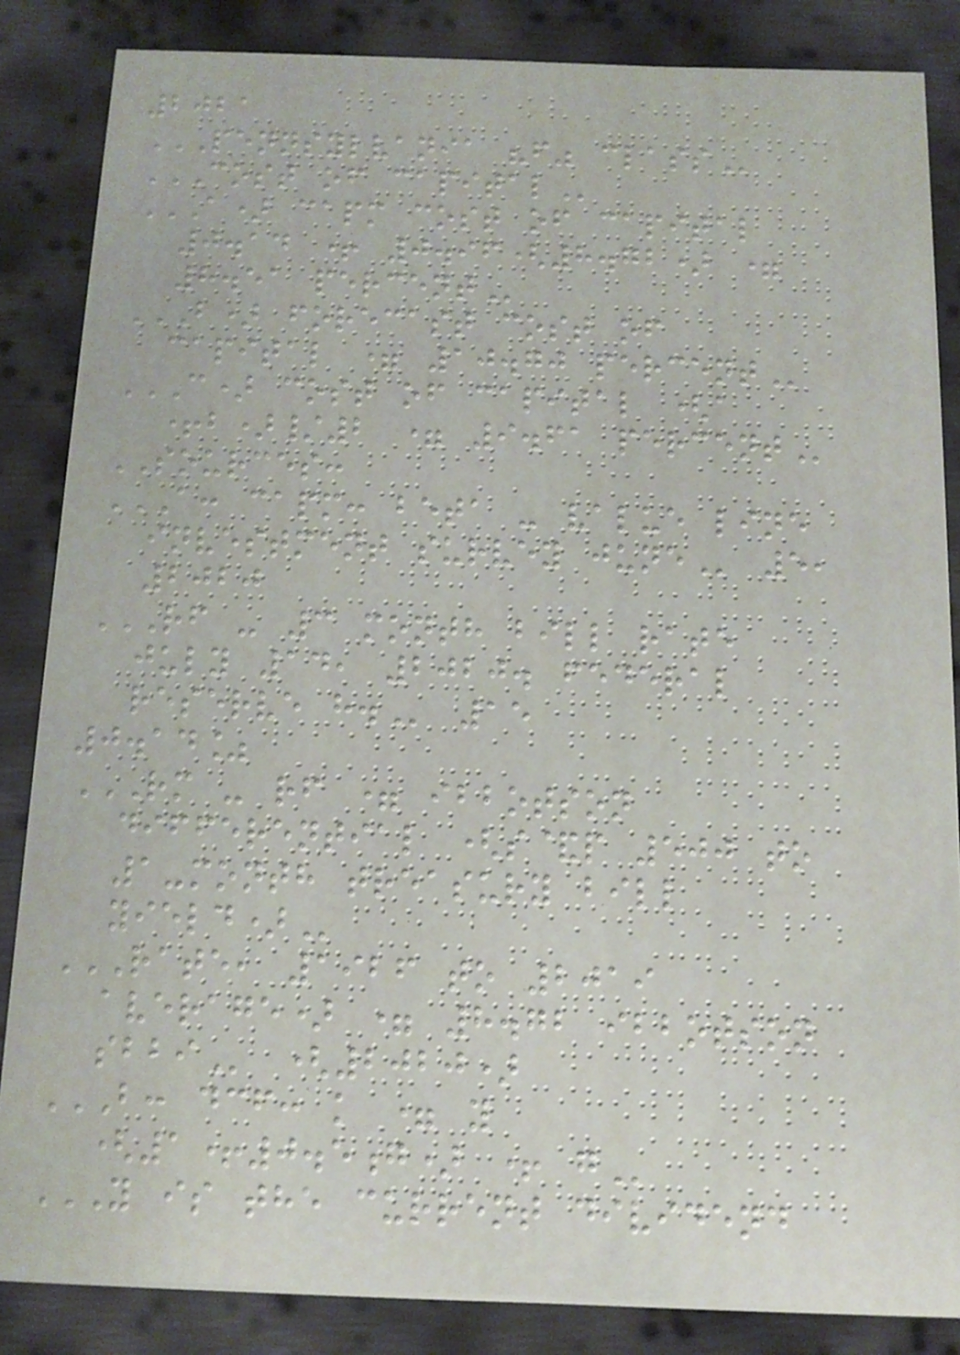2021
PENNSYLVANIA "F" CLASS
COST OF CAPITAL
A) CAPM COST OF CAPITAL
0.14 + 0.96(8.72) =
8.51 PERCENT
B) FORECAST COST OF
CAPITAL = 10.70 PERCENT
C) COST OF CAPITAL (A
+B)/2 = 9.61 PERCENT
SOURCES:
A: CAPM: BETA - VALUE LINE
INVESTMENT SURVEY JUNE 5,
2020
RF - 3 MONTH BILL RATE
JULY 14, 2020. FEDERAL
RESERVE H. 15
0.14%
RM - RF = IBBOTSON
DIFFERENTIAL (S&P 500 TO
1-MONTH TREASURY BILL
YIELD)
RATE, 1926 TO 2019
AVERAGE) = 8.72 IBBOTSON
SBBI (2020)
B: DCF: K = Y
(1+0.5G) + G
Y IS THE CURRENT DIVIDEND
